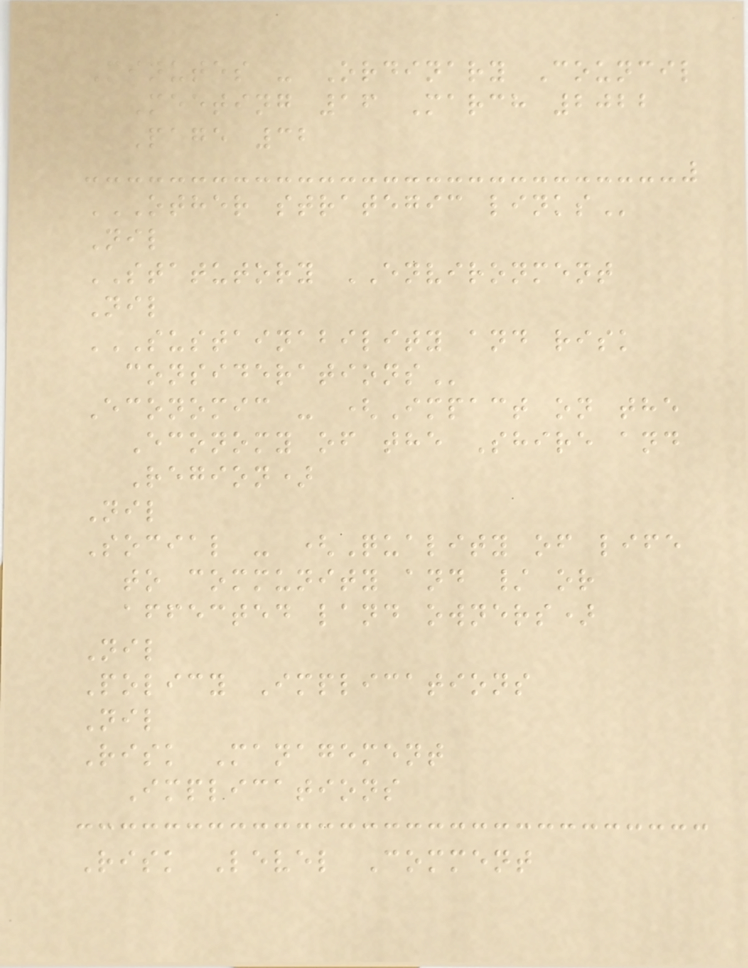Minutes - Ordinary Council
Meeting 16 March 2022
Page 32
OTHER STRATEGIC LINKS
Nil
STATUTORY ENVIRONMENT
Nil
SUSTAINABILITY AND RISK
CONSIDERATIONS
Economic - (Impact on the
Economy of the Shire and
Region)
Nil
Social - (Quality of life
to community and / or
affected land owners)
Nil
Policy Implications
Nil
Risk Management
Implications
Risk Level Comment
